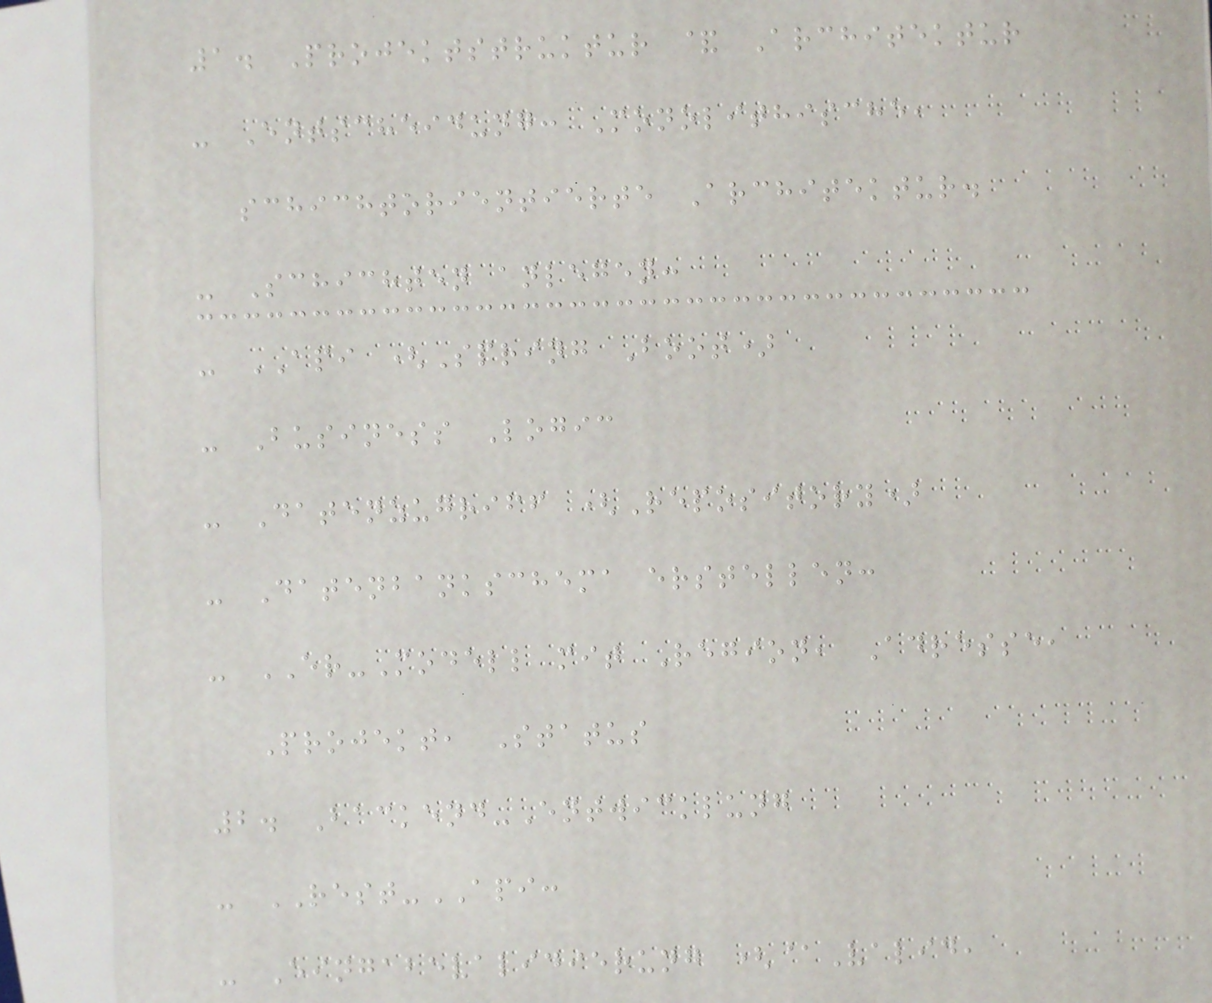1. Projektstruktur & Architektur
- Entscheidung: Monolithische,
schichtorientierte Architektur.
- Schichten anlegen:
- API (Spring Boot)
- Business Logic
- Datenzugriff (Repository)
- Datenbankschema erstellen:
- ER-Modell mit Region, Adresse,
Projekt, Status
2. Backend-Entwicklung
- REST-API:
- Eingabevalidierung (@Valid,
